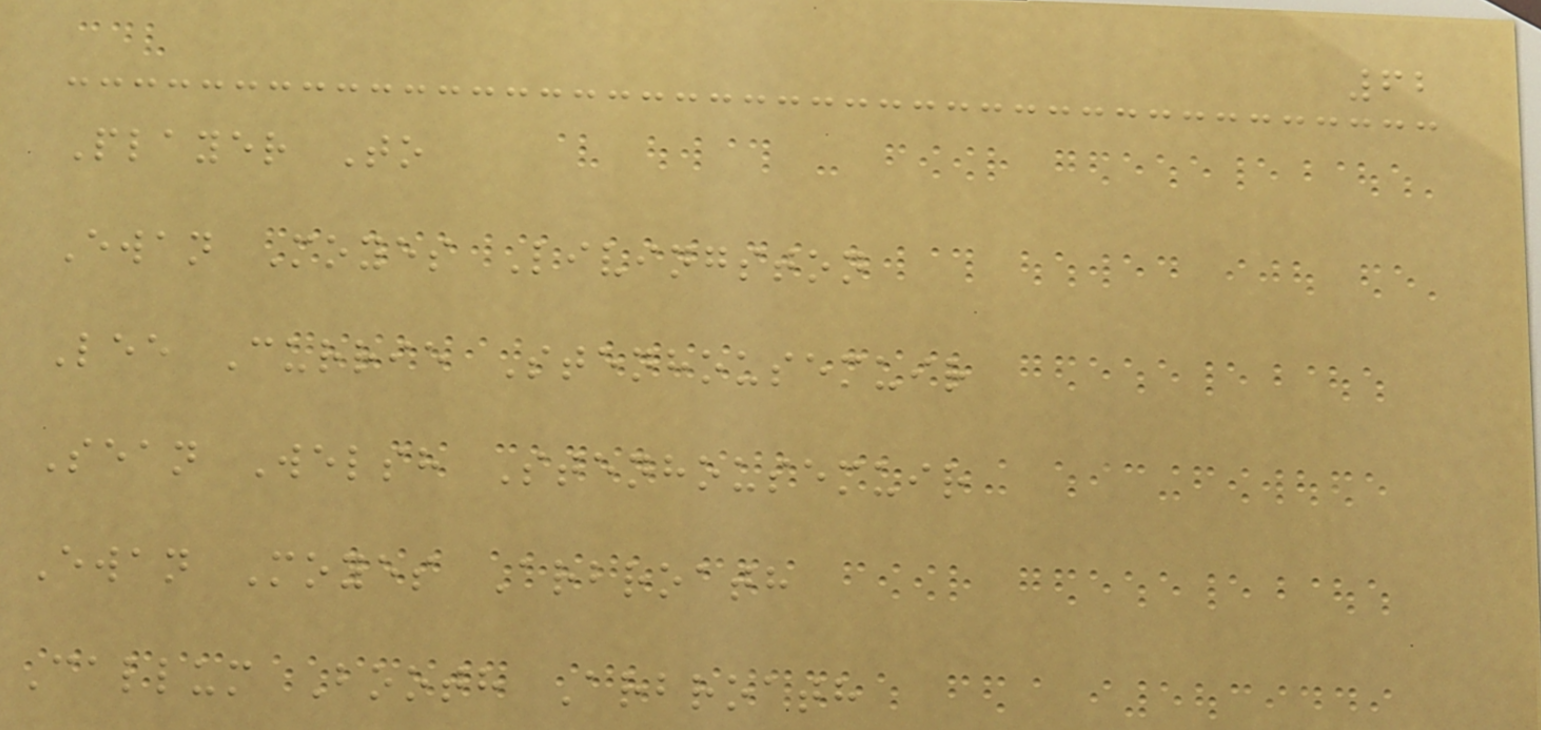62
Player To
Ewan Moyes Livingston
Lee Currie Stenhousemuir
Sean Welsh Stenhousemuir
Ewan Moyes Arbroath
Callum Booth Arbroath
